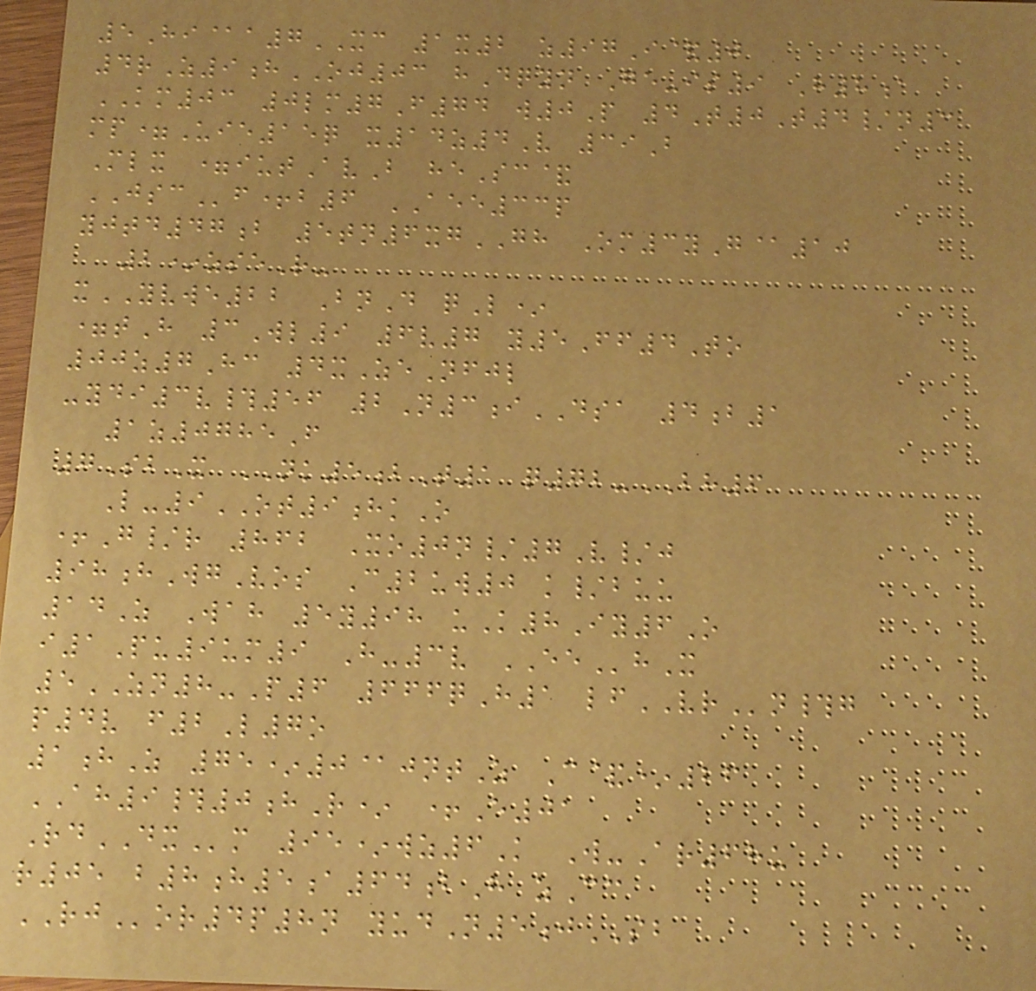5Hi@a7XC 1x2 z97I&0
4rZ9hOJ03 hDqyn Ge-is9 H8a
KM03 0lm7F74 w0P 4T0T4/n3
mp=Uie15q x14z4V 39B
Mlx =iutAvB heSc&
JSCf+b6 AEE33p
yjtd47b 5tn6xgGH Om3yG@10
2*zseR-
xYVWE22 BnD qL*
=tH 3Wl9 6v7 y5Ff4To
00z7Hc 4xZeNfjl
-ydi3v#56 2N3iDSA 4b1
1z0785F
7SbX NK5bT1 q72-BH6
L-9OT9hkO
+G/r 862 Xo0n/7V/j
98hWgVos C2uw0 k/buu
14Z Wah 5y98 uK8Iy6O
i1Pu9um9 H-3v EEhX
5ZN8-P6 666qH1 lfVRn#g
p4v f2L7o
1hZ 75*0@jntZ C&*26
AH9#0hR* +E01
RdDXm 95*wz6K W-Ar68u
r05 b8h5a64bH zCc
RJor4p8n yudN5jSB
